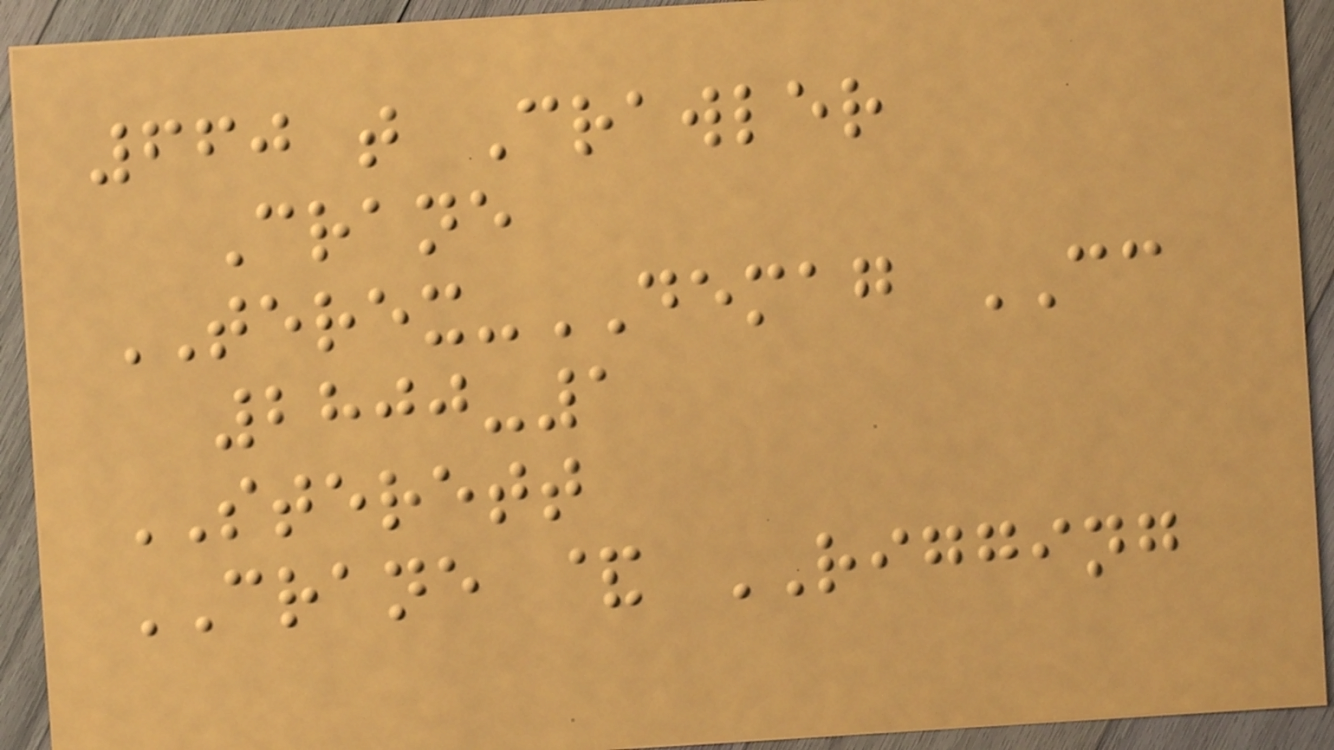660 t Crawler
Crane
TEREX-DEMAG CC
2800-1
STERETT
CRANE & RIGGING
